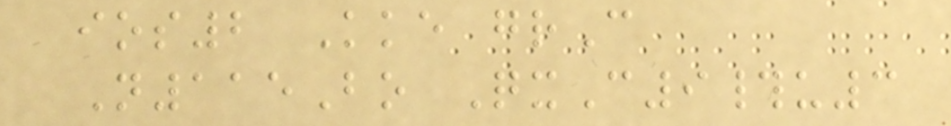ios2 Kke grC
N115Bo QxC9#u3
